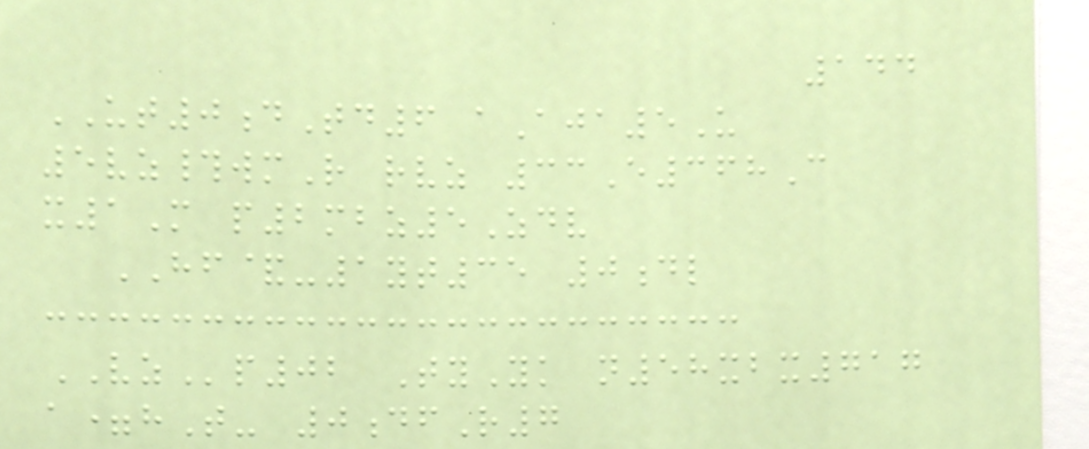144
UT0dTd6 aAja5U
5vz#wmR rvz 33E368C
x1M p2mbz5Zdv
HF&-1yt35 0dl
VZp02 TyYk n58xbx717
a=hT- 0dfR7
